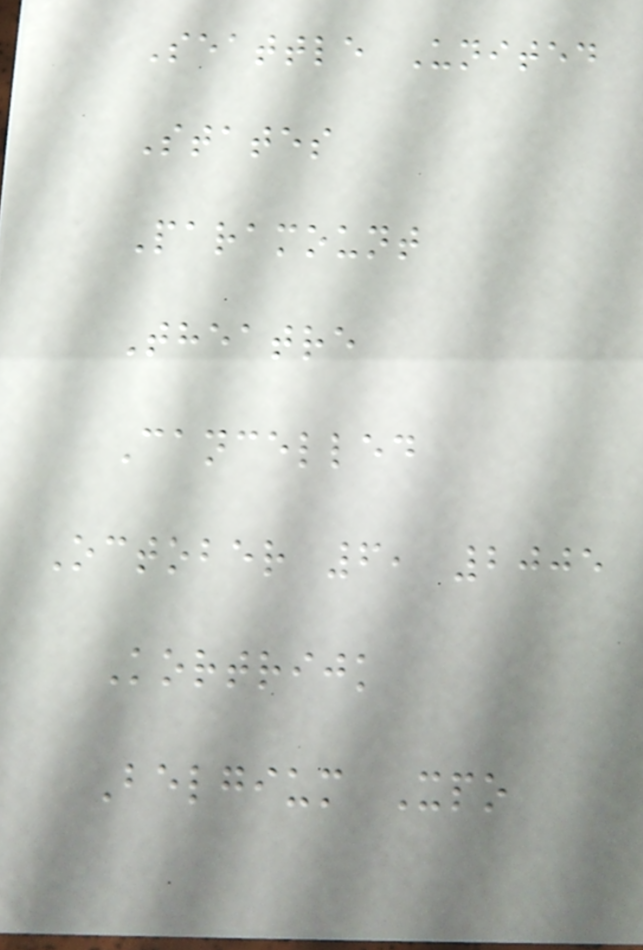Seattle United
States
Paramount
Theatre
Cancelled
October 6, 2005
Kortrijk
Belgium Xpo
